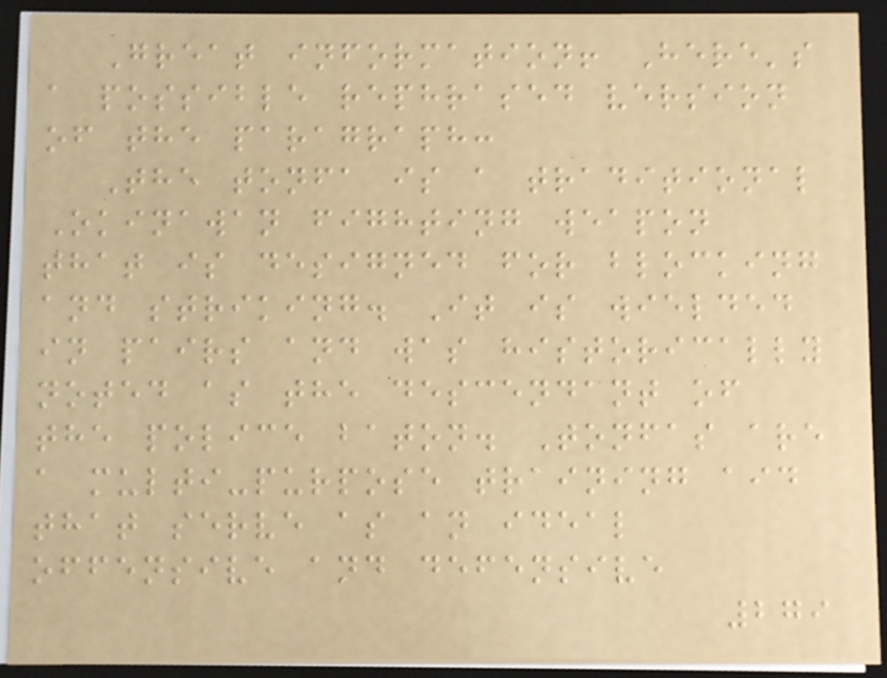Great information! Here's
a possible rephrased version
of the paragraph:
The tonfa is a traditional
Okinawan fighting weapon
that is designed for blocking
and striking. It is wielded
in pairs and was historically
noted as the descendant of
the police baton. Tonfas are
a multi-purpose training aid
that serve as an ideal
offensive and defensive
279
